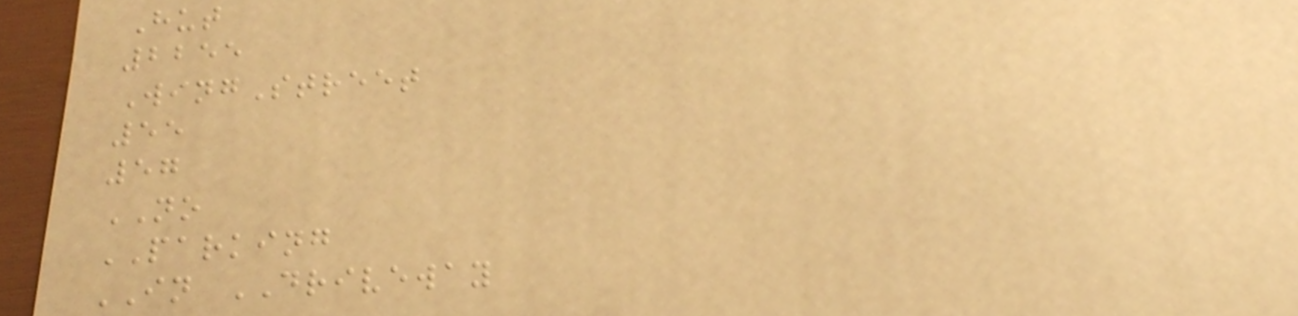Hut
2255
WingStreet
55
57
NO
PARKING
IN DRIVEWAY
